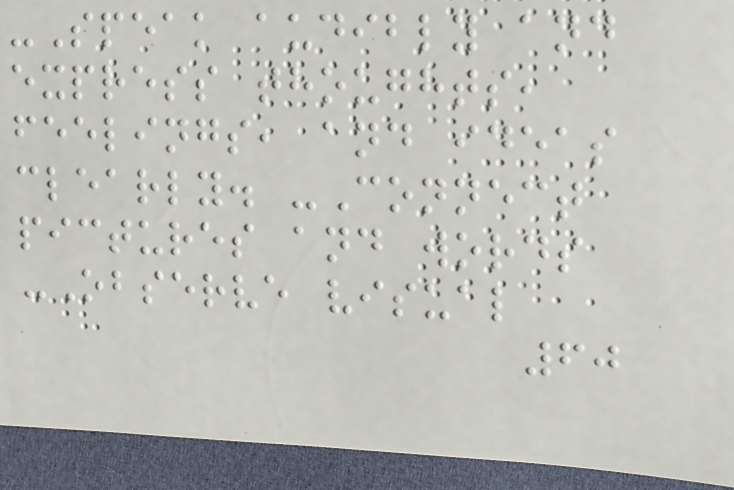-Speak audibly and
express thoughts,
feelings, and ideas
clearly. -Connect
pictures and words
-Observe visual
60
